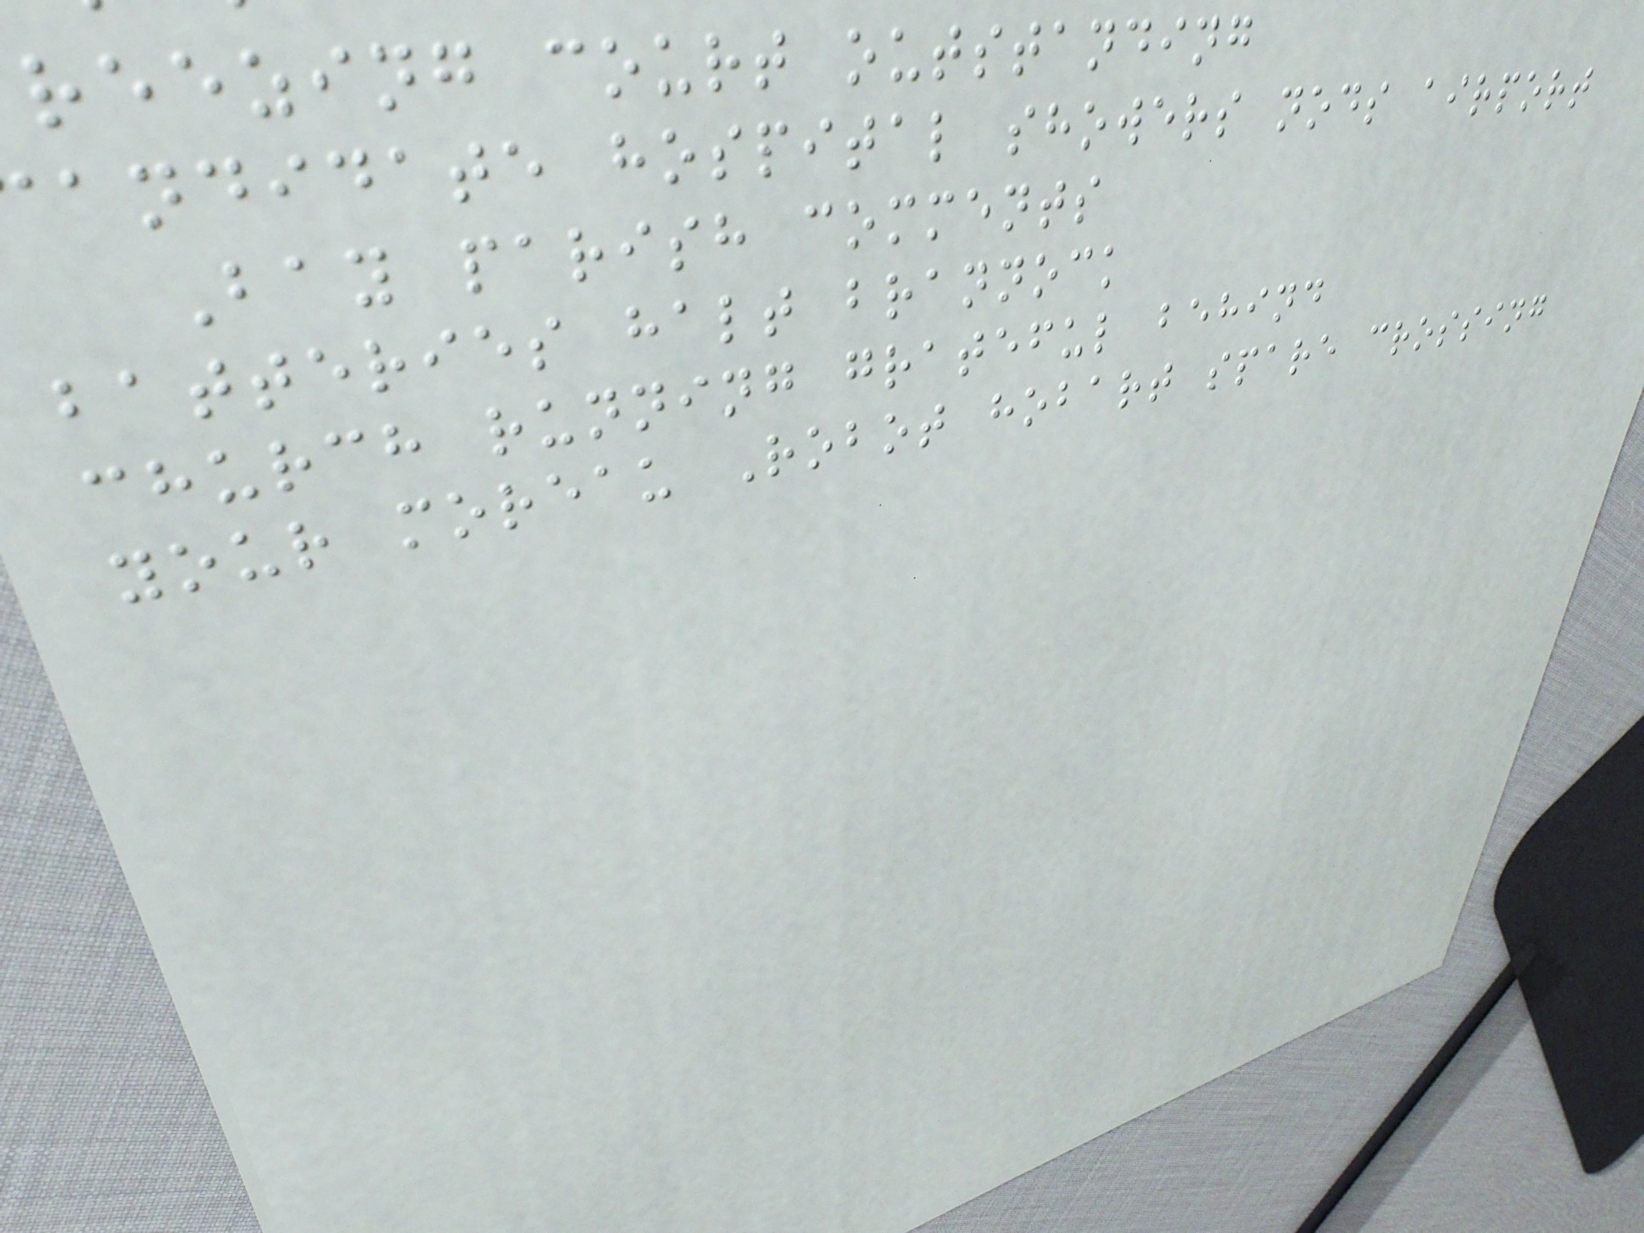reezing court outstanding
andidate hospital showers nods airport
Bay parish comments
batteries halt brannock
church running grateful behind
your moreau Robot hobart spare crossing
